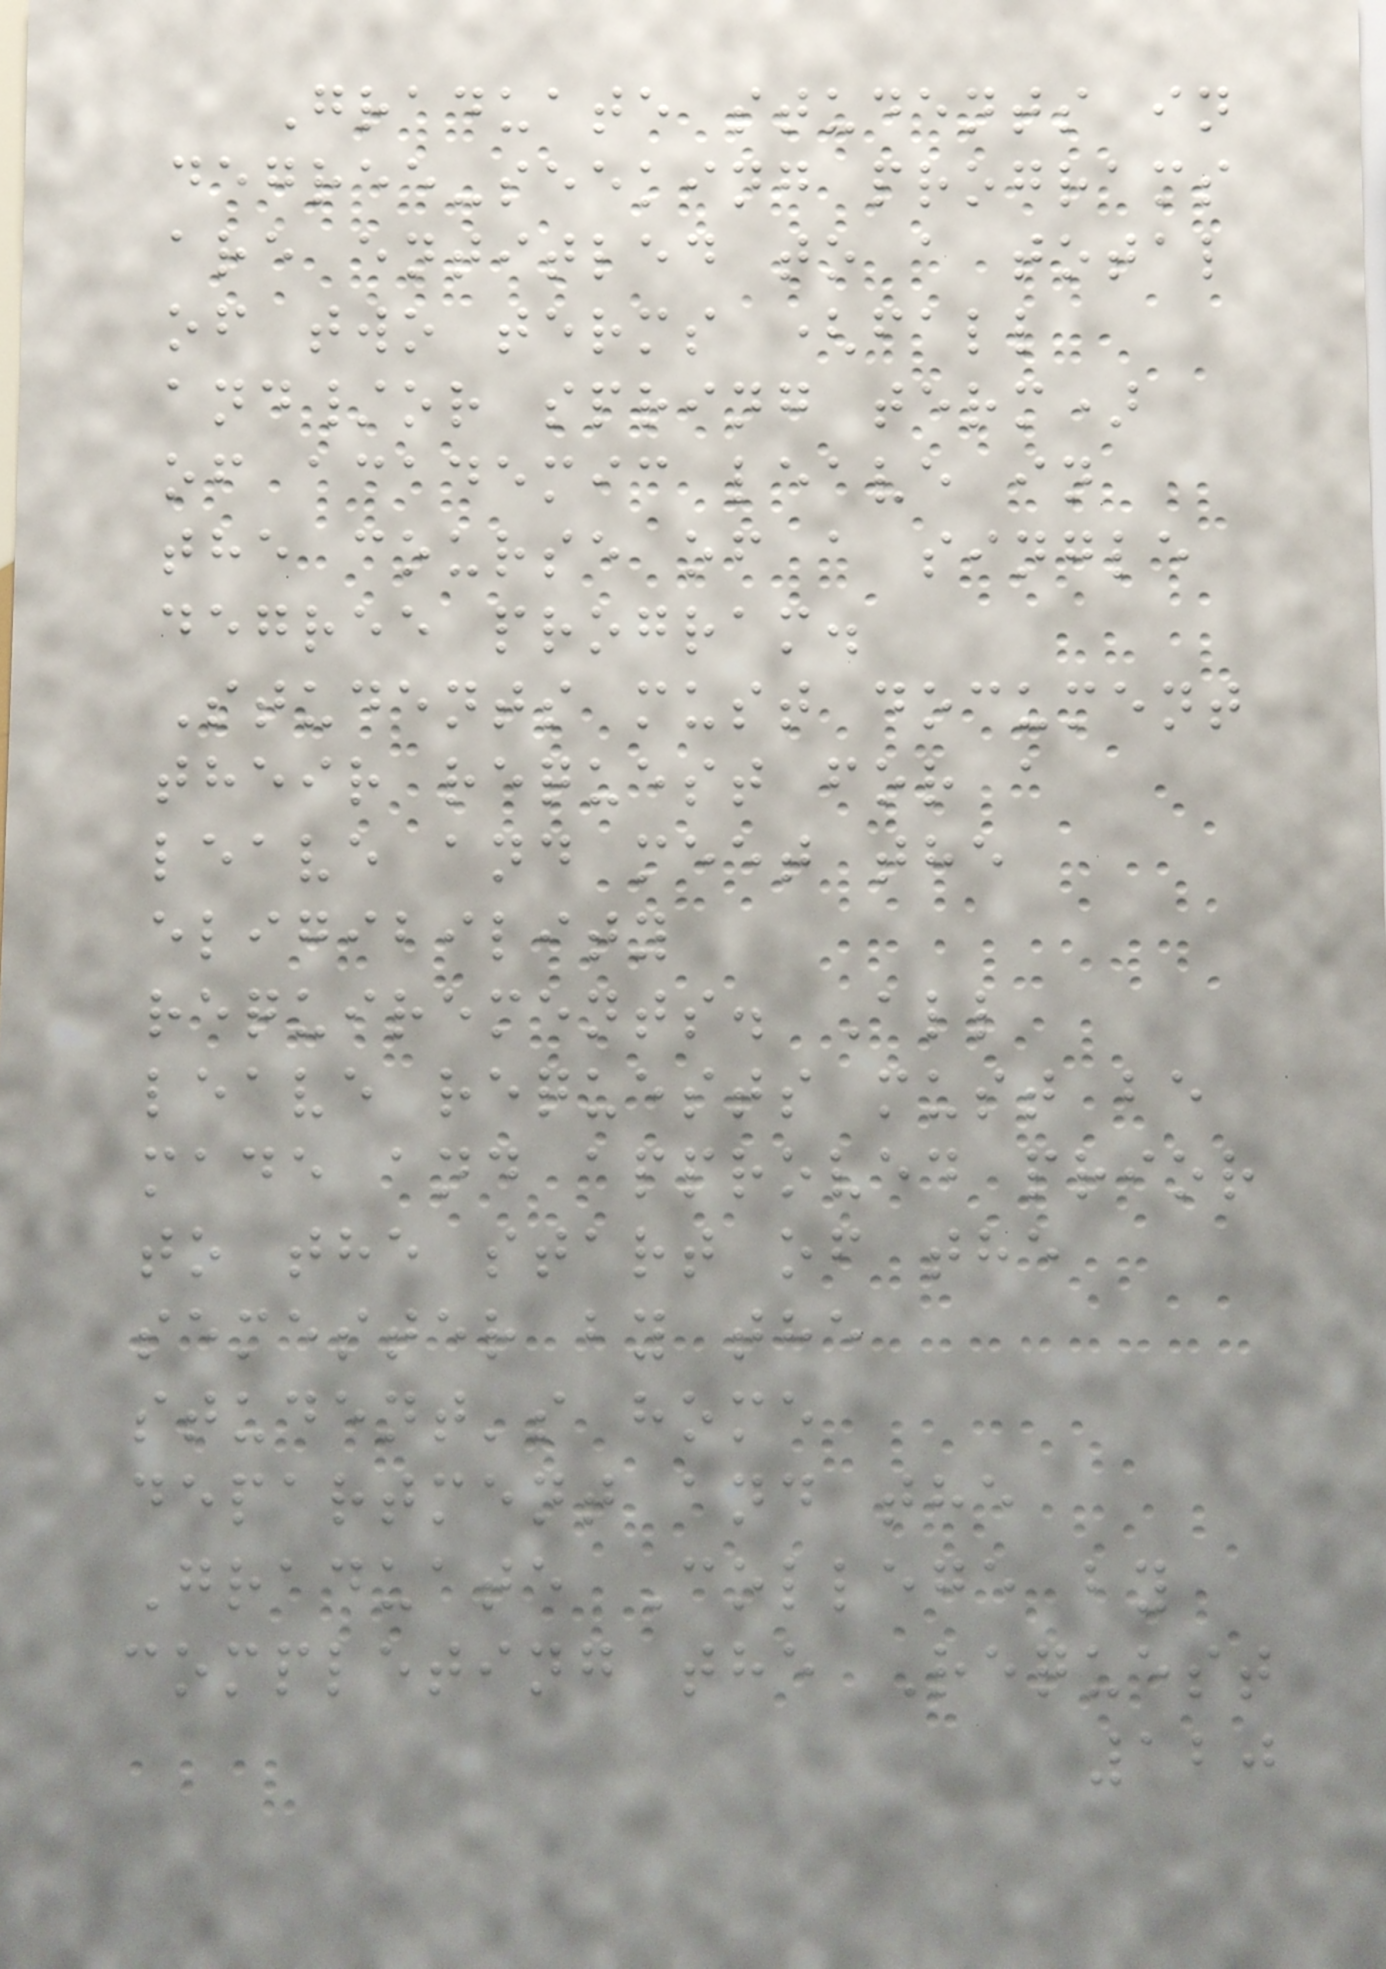Graduate students in
degree-seeking programs
are entitled to a total
of two terms (fall
and/or spring term)
of academic leave in
the course of a single
degree program.
Students must document
their request for a
leave and meet the
eligibility
requirements. All
leave requests must be
made and approved prior
to the start of the
semester by the
student's home
department and the
Graduate College by
completing the Request
120
